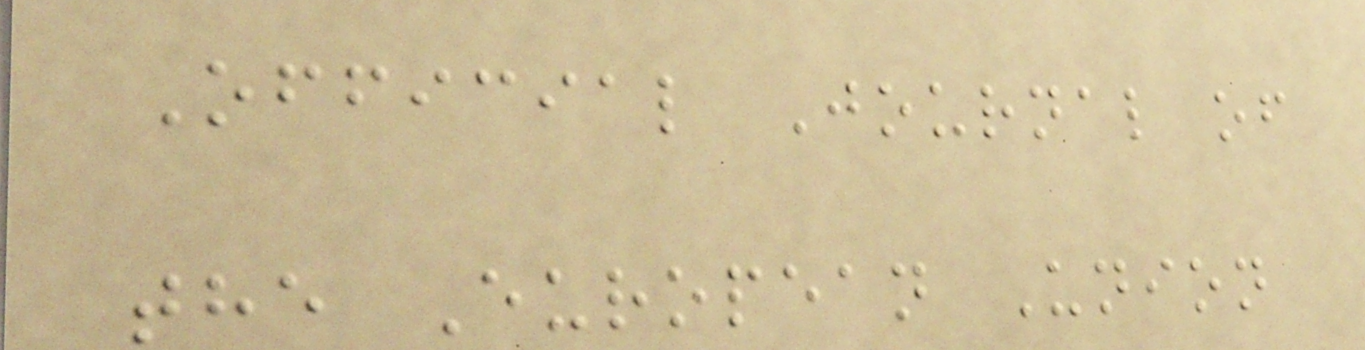Official Journal of
the European Union
